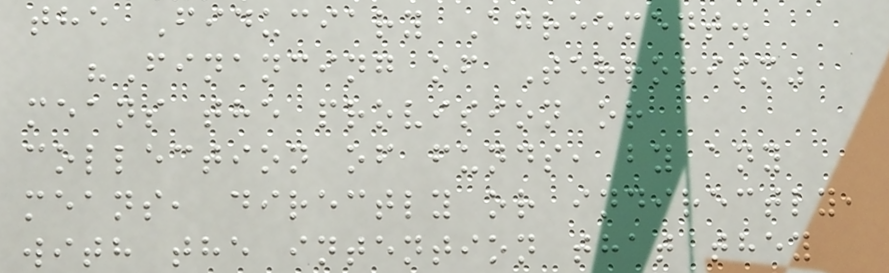the Fiduciary Agreement.
"Financing of Terrorism"
means the provision or
collection of funds, by any
means, directly or indirectly,
with the intention that they
